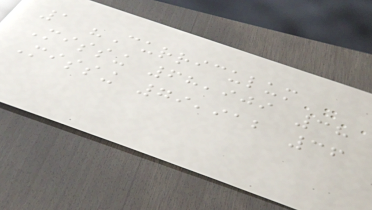1 "Curriculum
Missing 68,909 38
Missing 79,912 36
